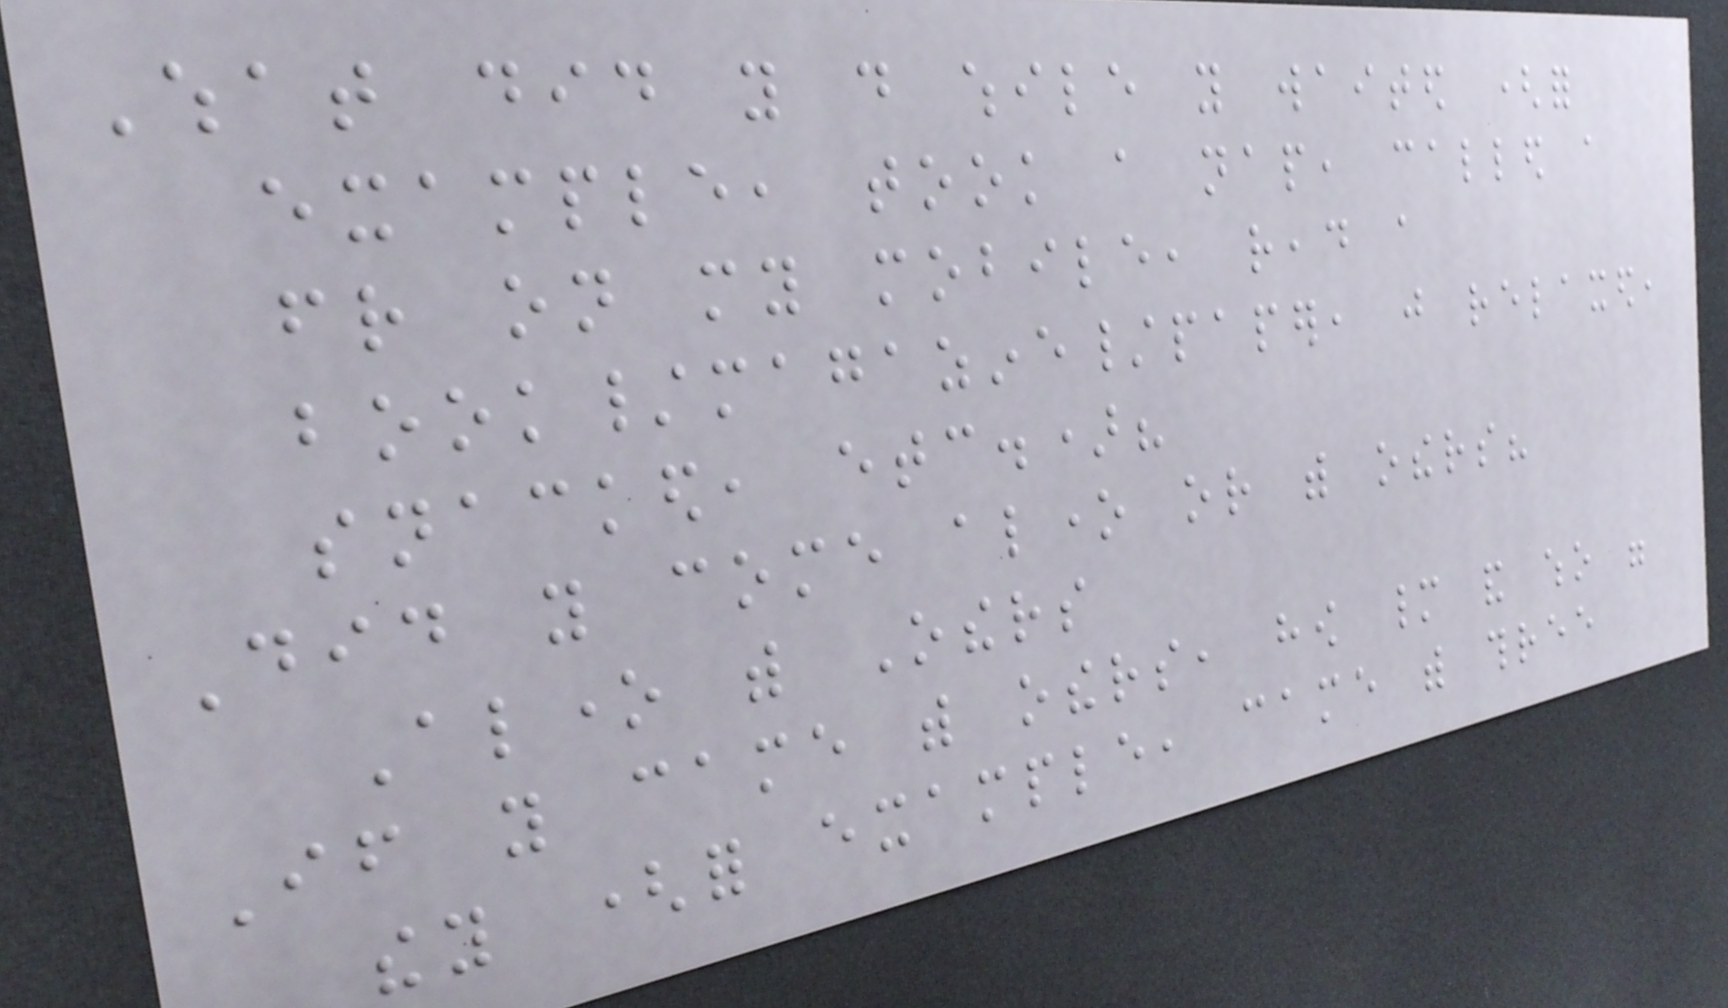What did you do while you waited (for
example, took a nap, called a
friend on my mobile, read a
book/magazine/paper, just relaxed,
snacked, etc.)?
Did you come alone or with others?
Alone with Others
If you came with others, how many and who were
they (for example, came with three
